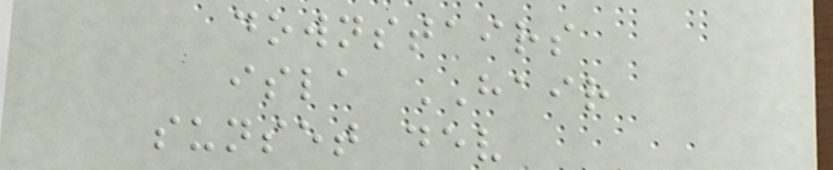downstairs
isla HAIR
sunset dev
